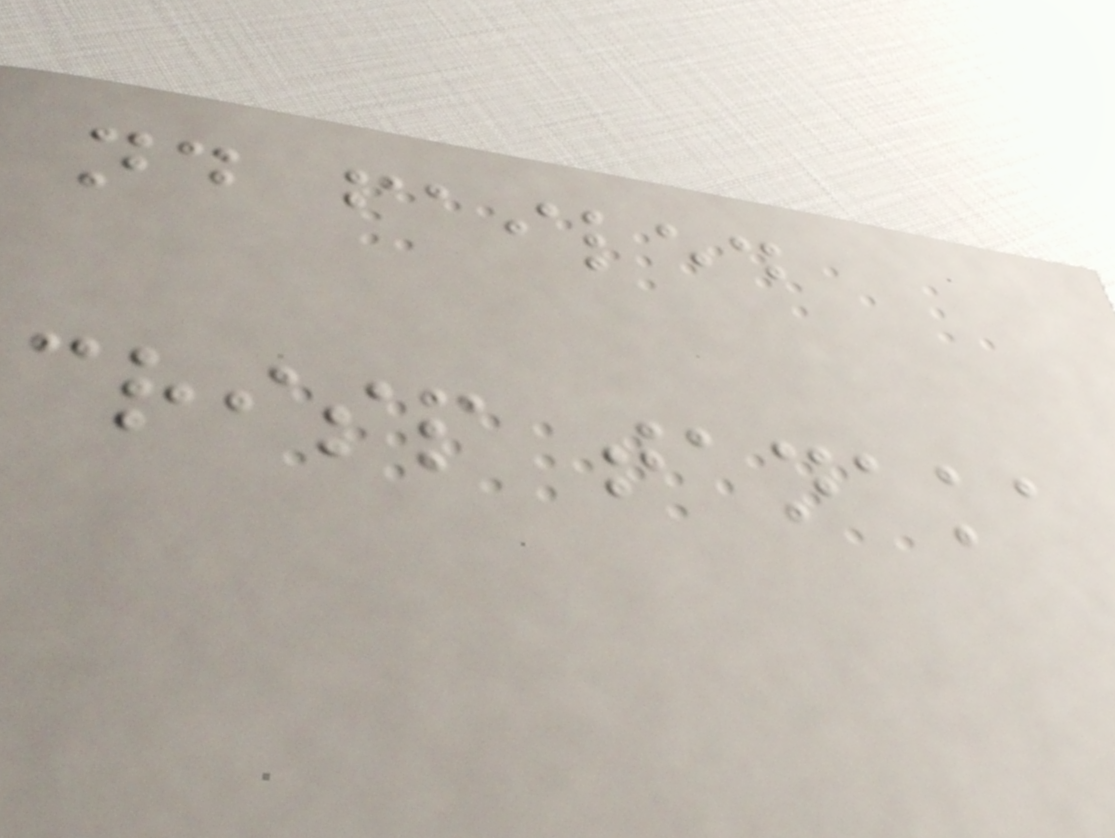nd failed
crisp tanaka
